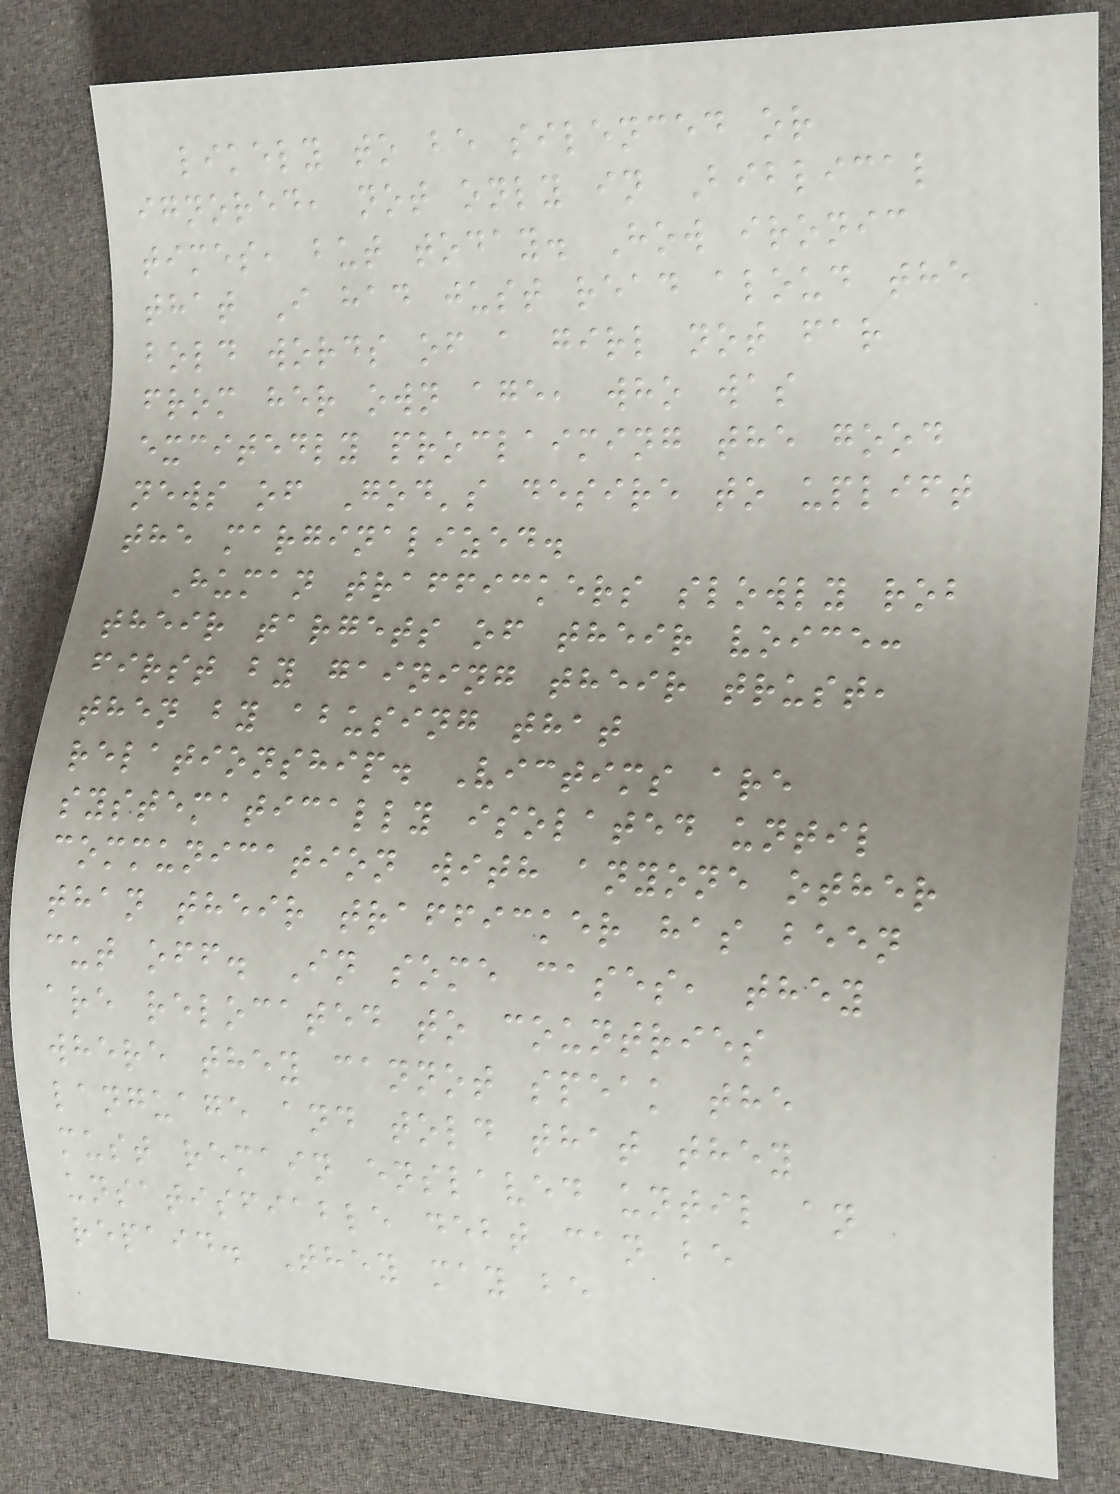likely to be silenced or
ignored, not only in Biblical
times, but today. How ironic
that I had just read aloud the
bold words of a girl not far
from her own age, who was
excitedly proclaiming the good
news of God's desire to uplift
the marginalized.
Human traffickers slowly rob
their targets of their voice:
first by gaining their trust,
then by abusing that
relationship. Victims are
systematically isolated until
communication with anyone other
than their trafficker has been
cut off. In some cases, they
are relocated to countries
where they cannot speak the
language and told that they
must remain enslaved until an
unsatisfiable debt can be
repaid. They may be
